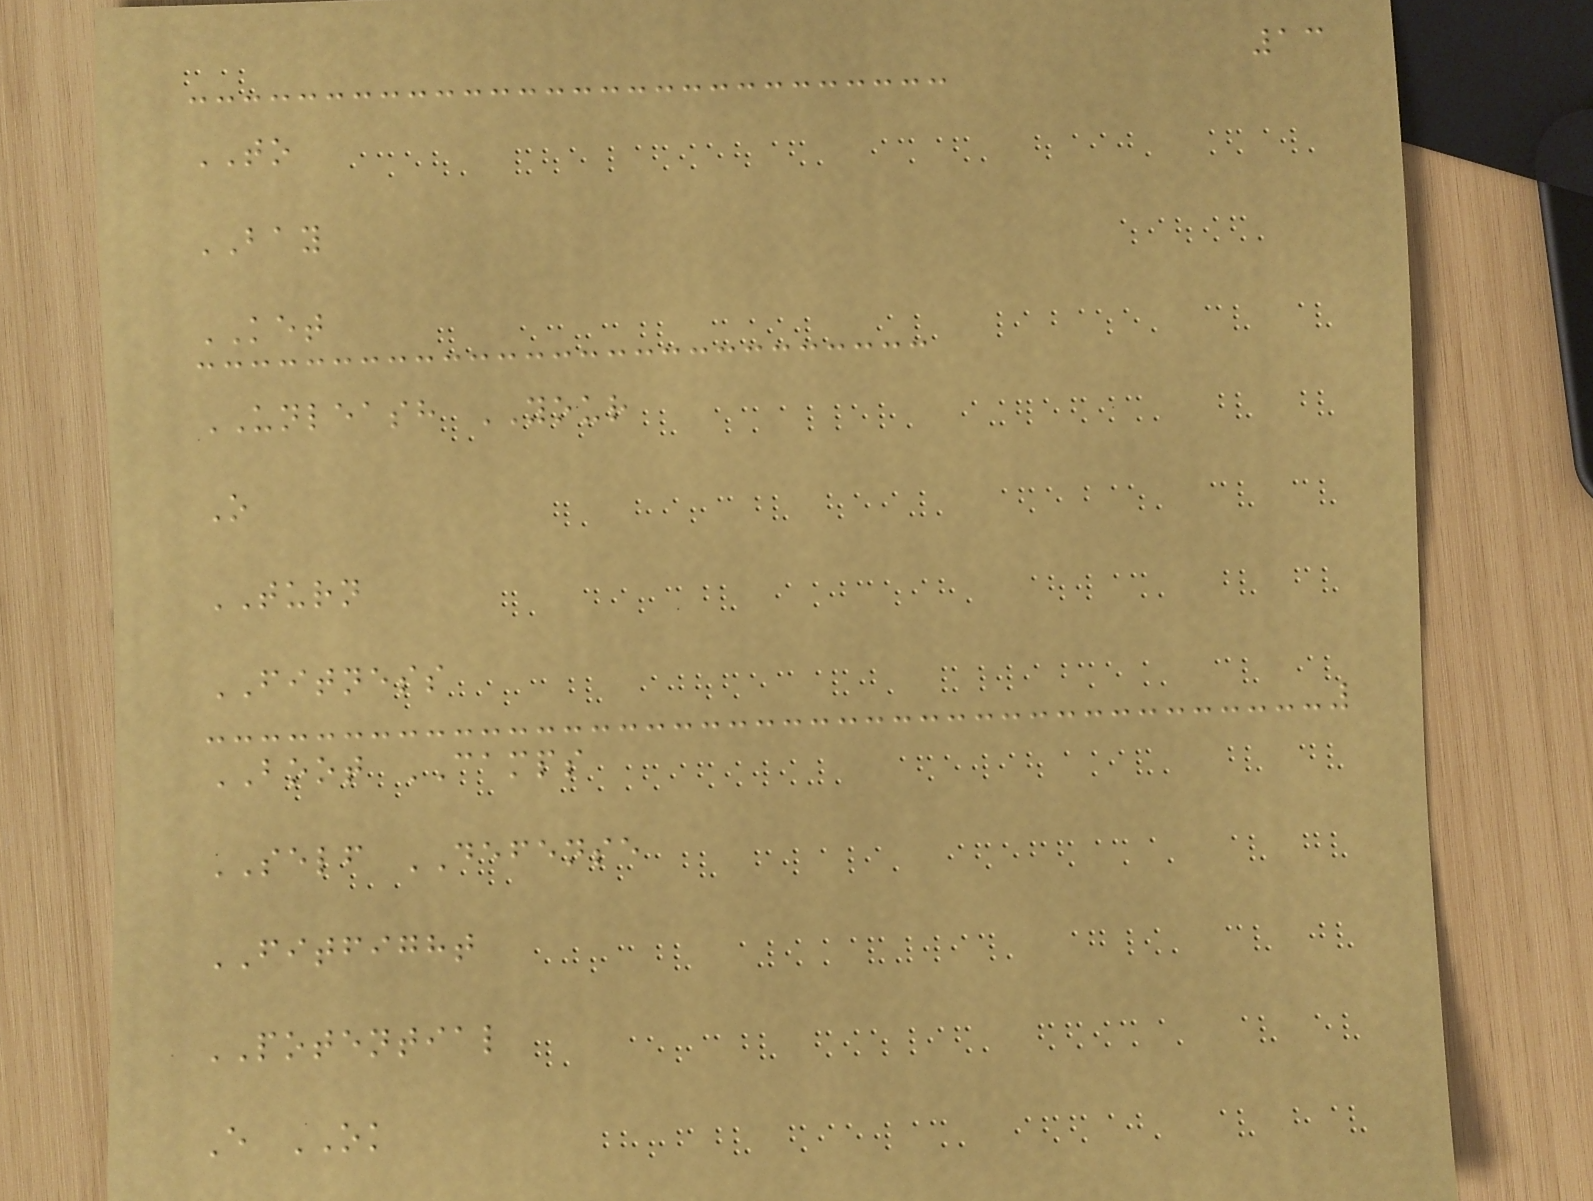13
TO
BAY
KET
UNLEASH YOUR
O
TURN
FITNESS
BOOT CAMPS
SELF DEFENSE
FITFIGHT
POTENTIAL
E OK
